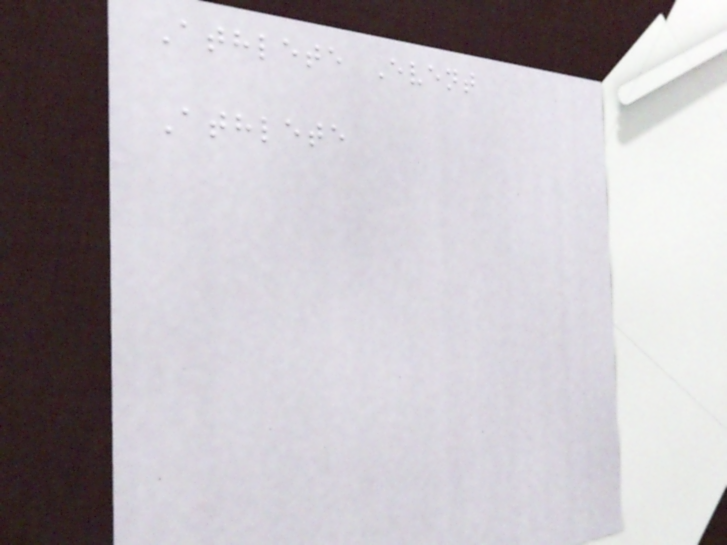Athlete Event
Athlete
